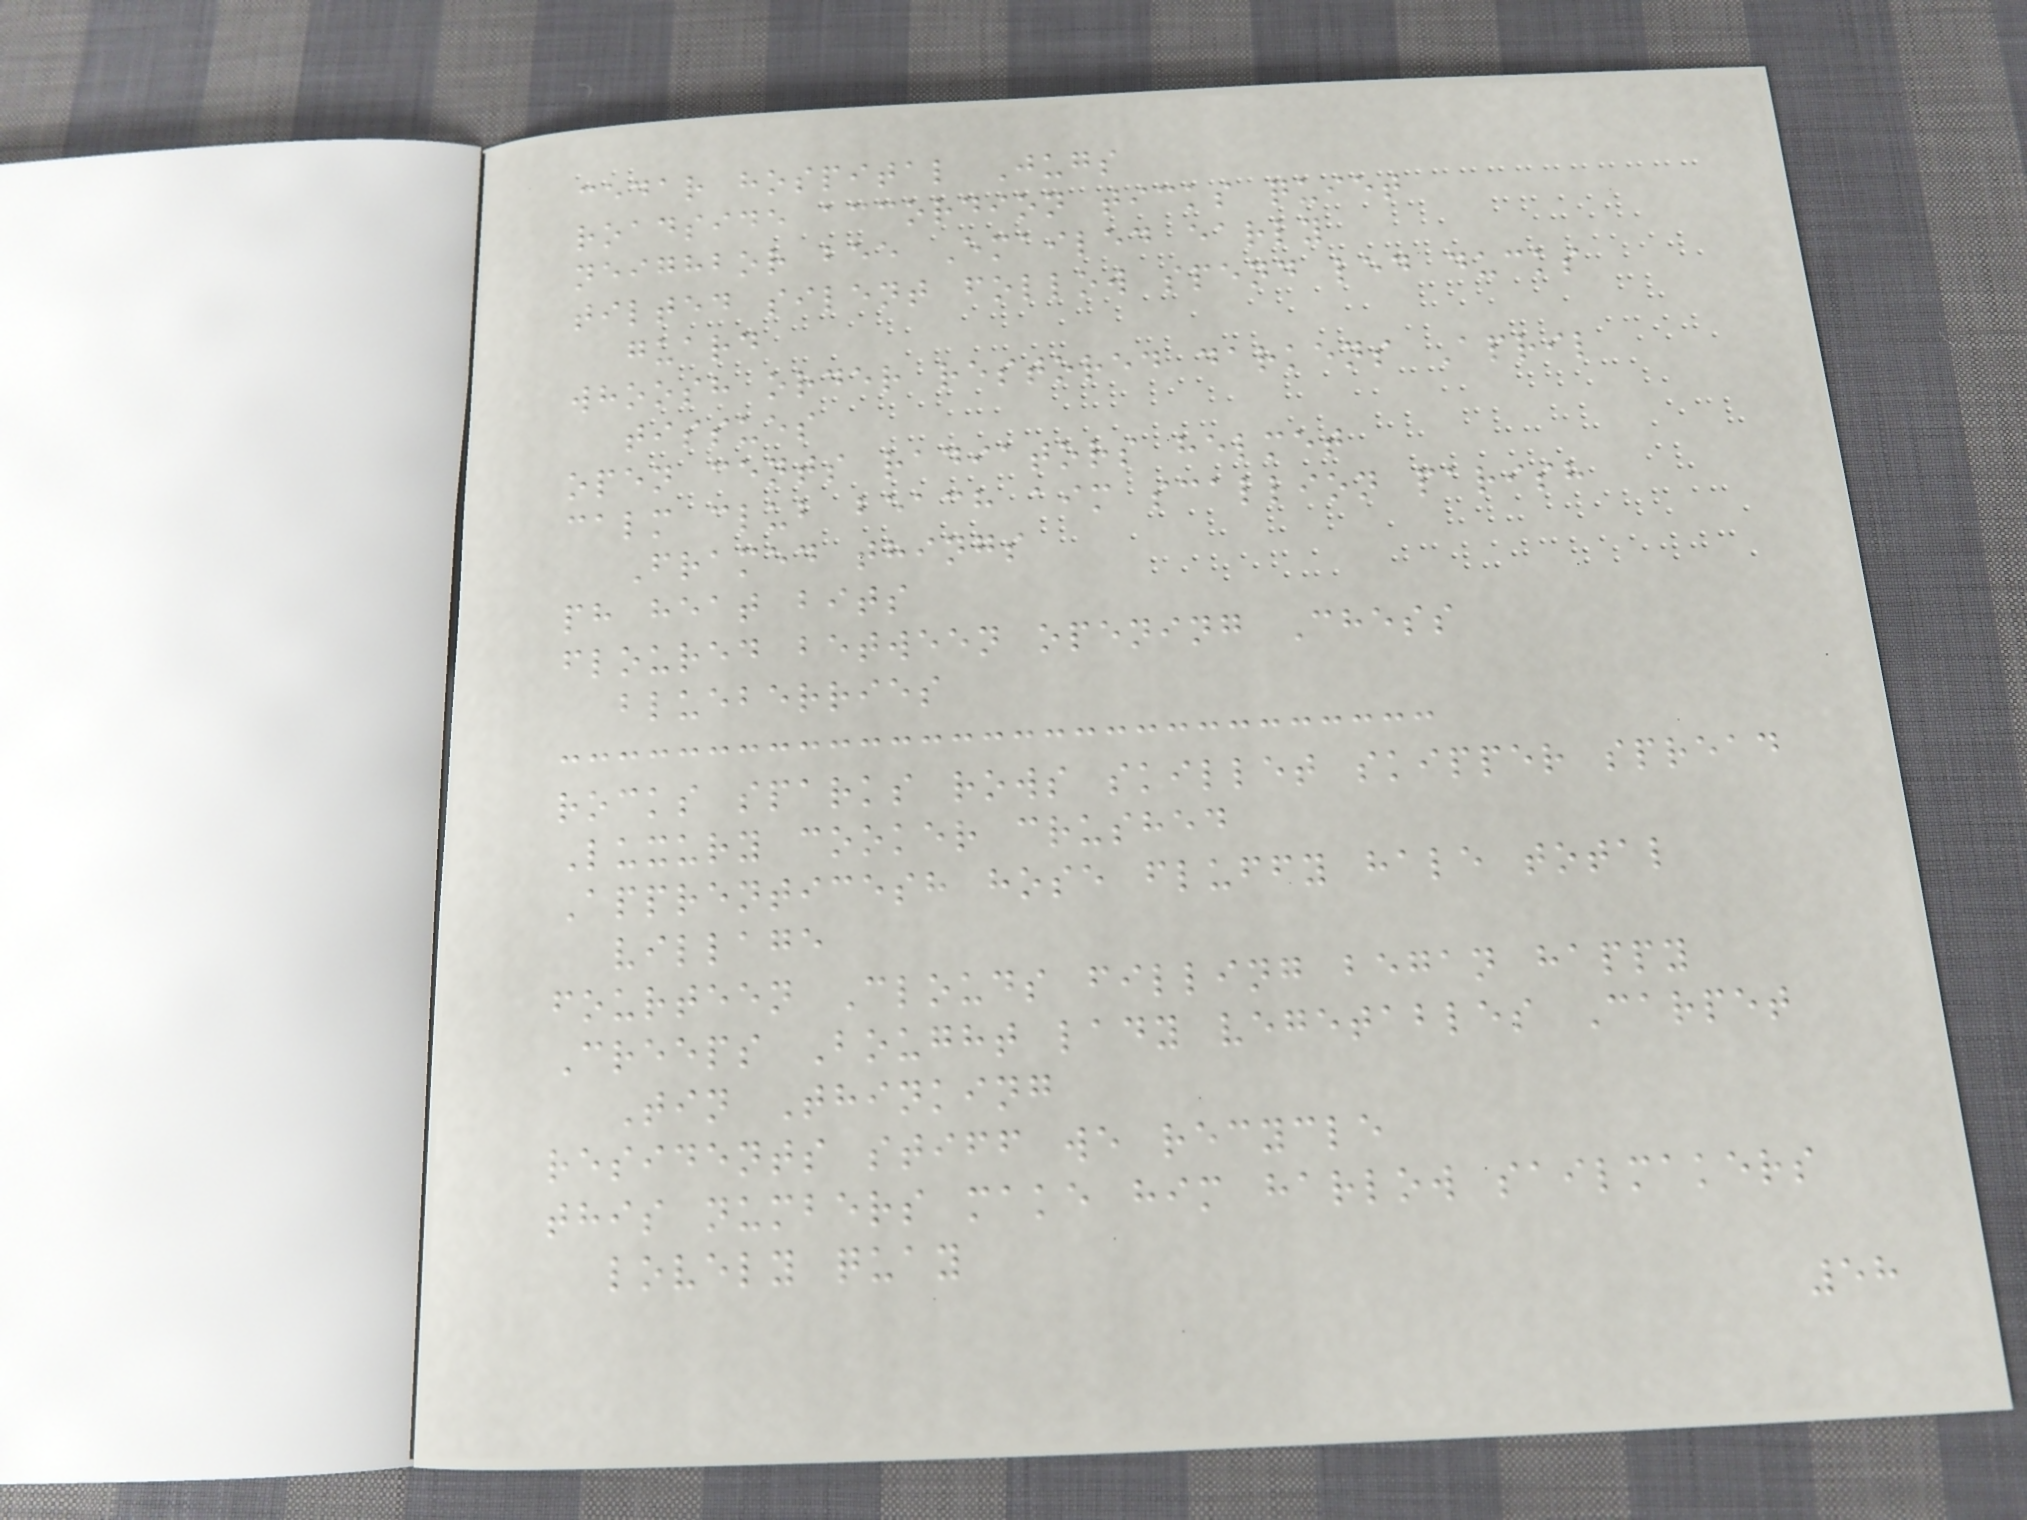cedar hospital Jugs
roadside accordion ticks quiet
neighbor bee Emailed early
tilted silent follow spend led ducks
guard
whoosh order restored darkens April
tissues
open cents radiators helmet
calm club beach aim scallion parish
Framed things
ph heat bits
floured between opening Chess
blueberries
rocks sparks rows skillet skipper spread
Luxury cooker crushed
Apprenticesh hose fluffy hale total
village
fourteen Clouds filling began happy
Creeps Bought lady vegetables Carpet
Tin Thinking
residents stiff we recycle
this numbers make him harlow sailmakers
lovely quay
58
